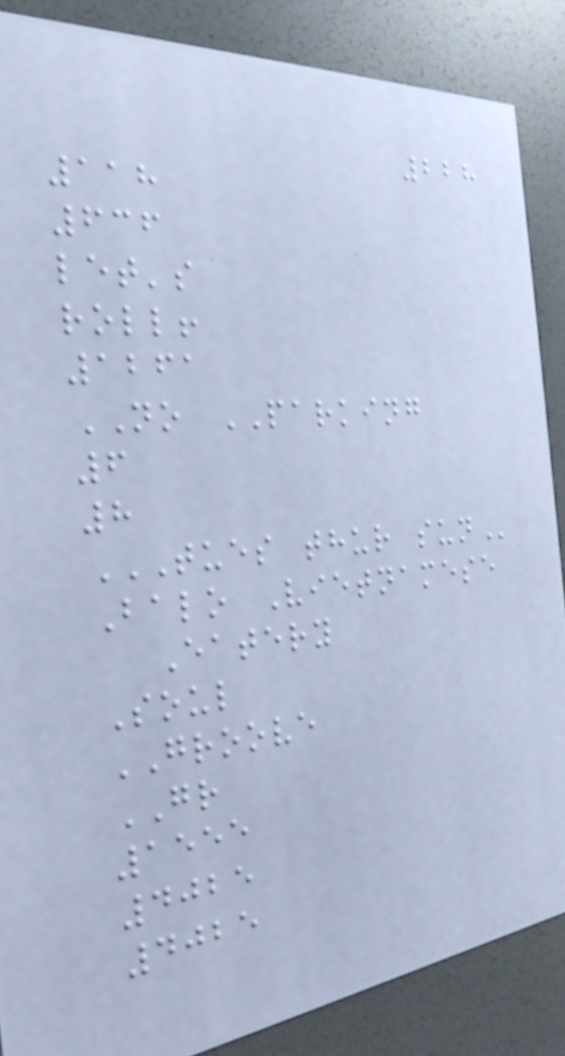228
118
636
let's
roll!
1261
NO PARKING
6
8
TUES THUR SUN
Balo Vietnamese
Eatery
Soul
GROOVE
GR
1555
4025
4025
